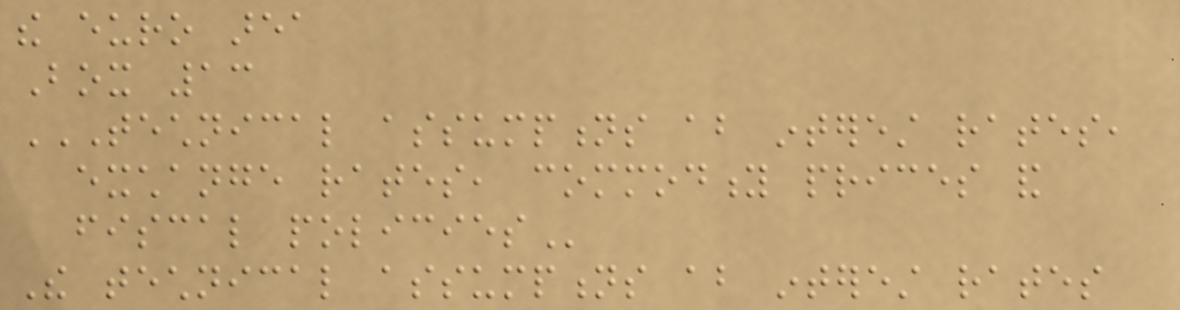the euro area
Box 13
TECHNICAL ASSUMPTIONS ABOUT INTEREST RATES,
EXCHANGE RATES, COMMODITY PRICES AND
FISCAL POLICIES
The technical assumptions about interest rates
